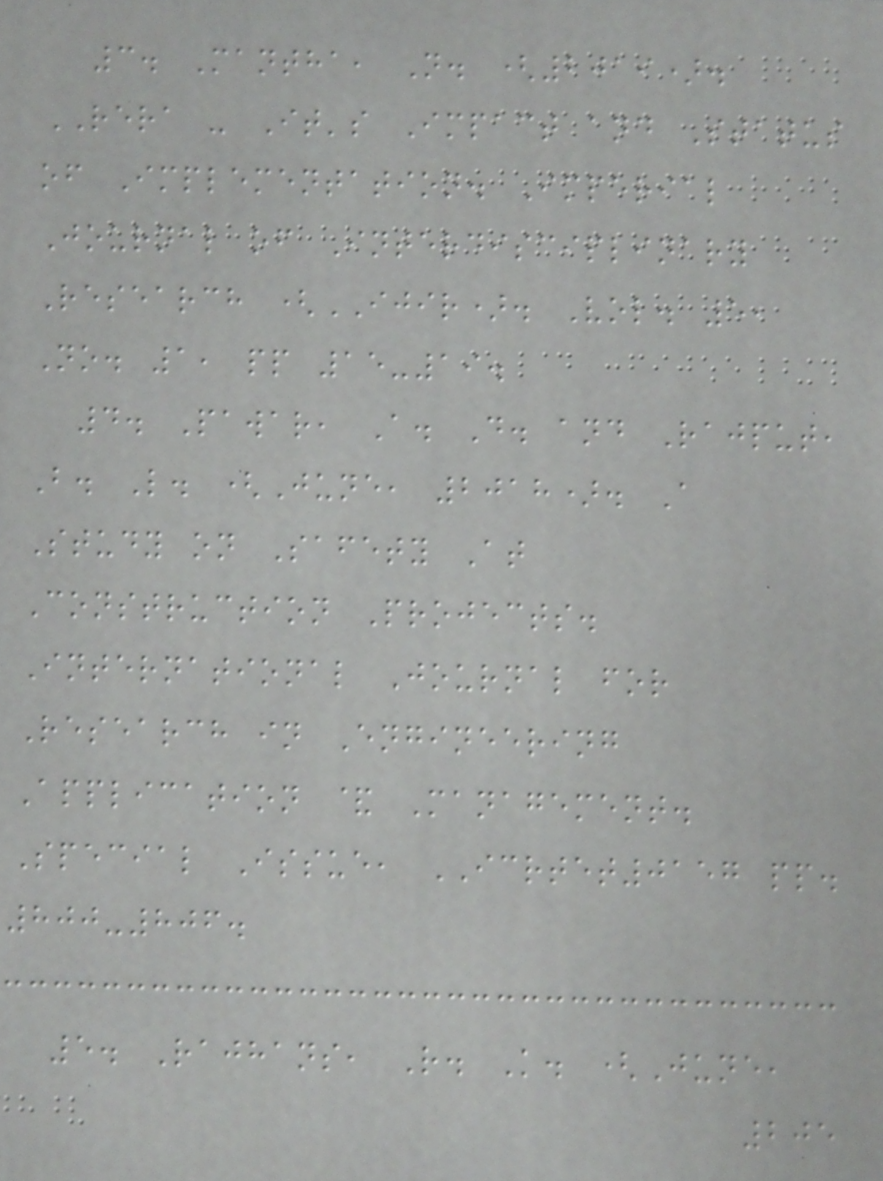3. Mantha, N. (2019).
RERA - It's Impact and Status
of Implementation. Imperial
Journal of Interdisciplinary
Research (IJIR). Vol. 5,
No. 1, pp 15-19.
4. Pawar, A. D. and Rajput,
B. L. (June, 2018). A
Study on Safety At
Construction Projects.
International Journal for
Research in Engineering
Application & Management.
Special Issue, ICRTET0157 pp.
800-806.
5. Rajhans, R. K. (June,
205
